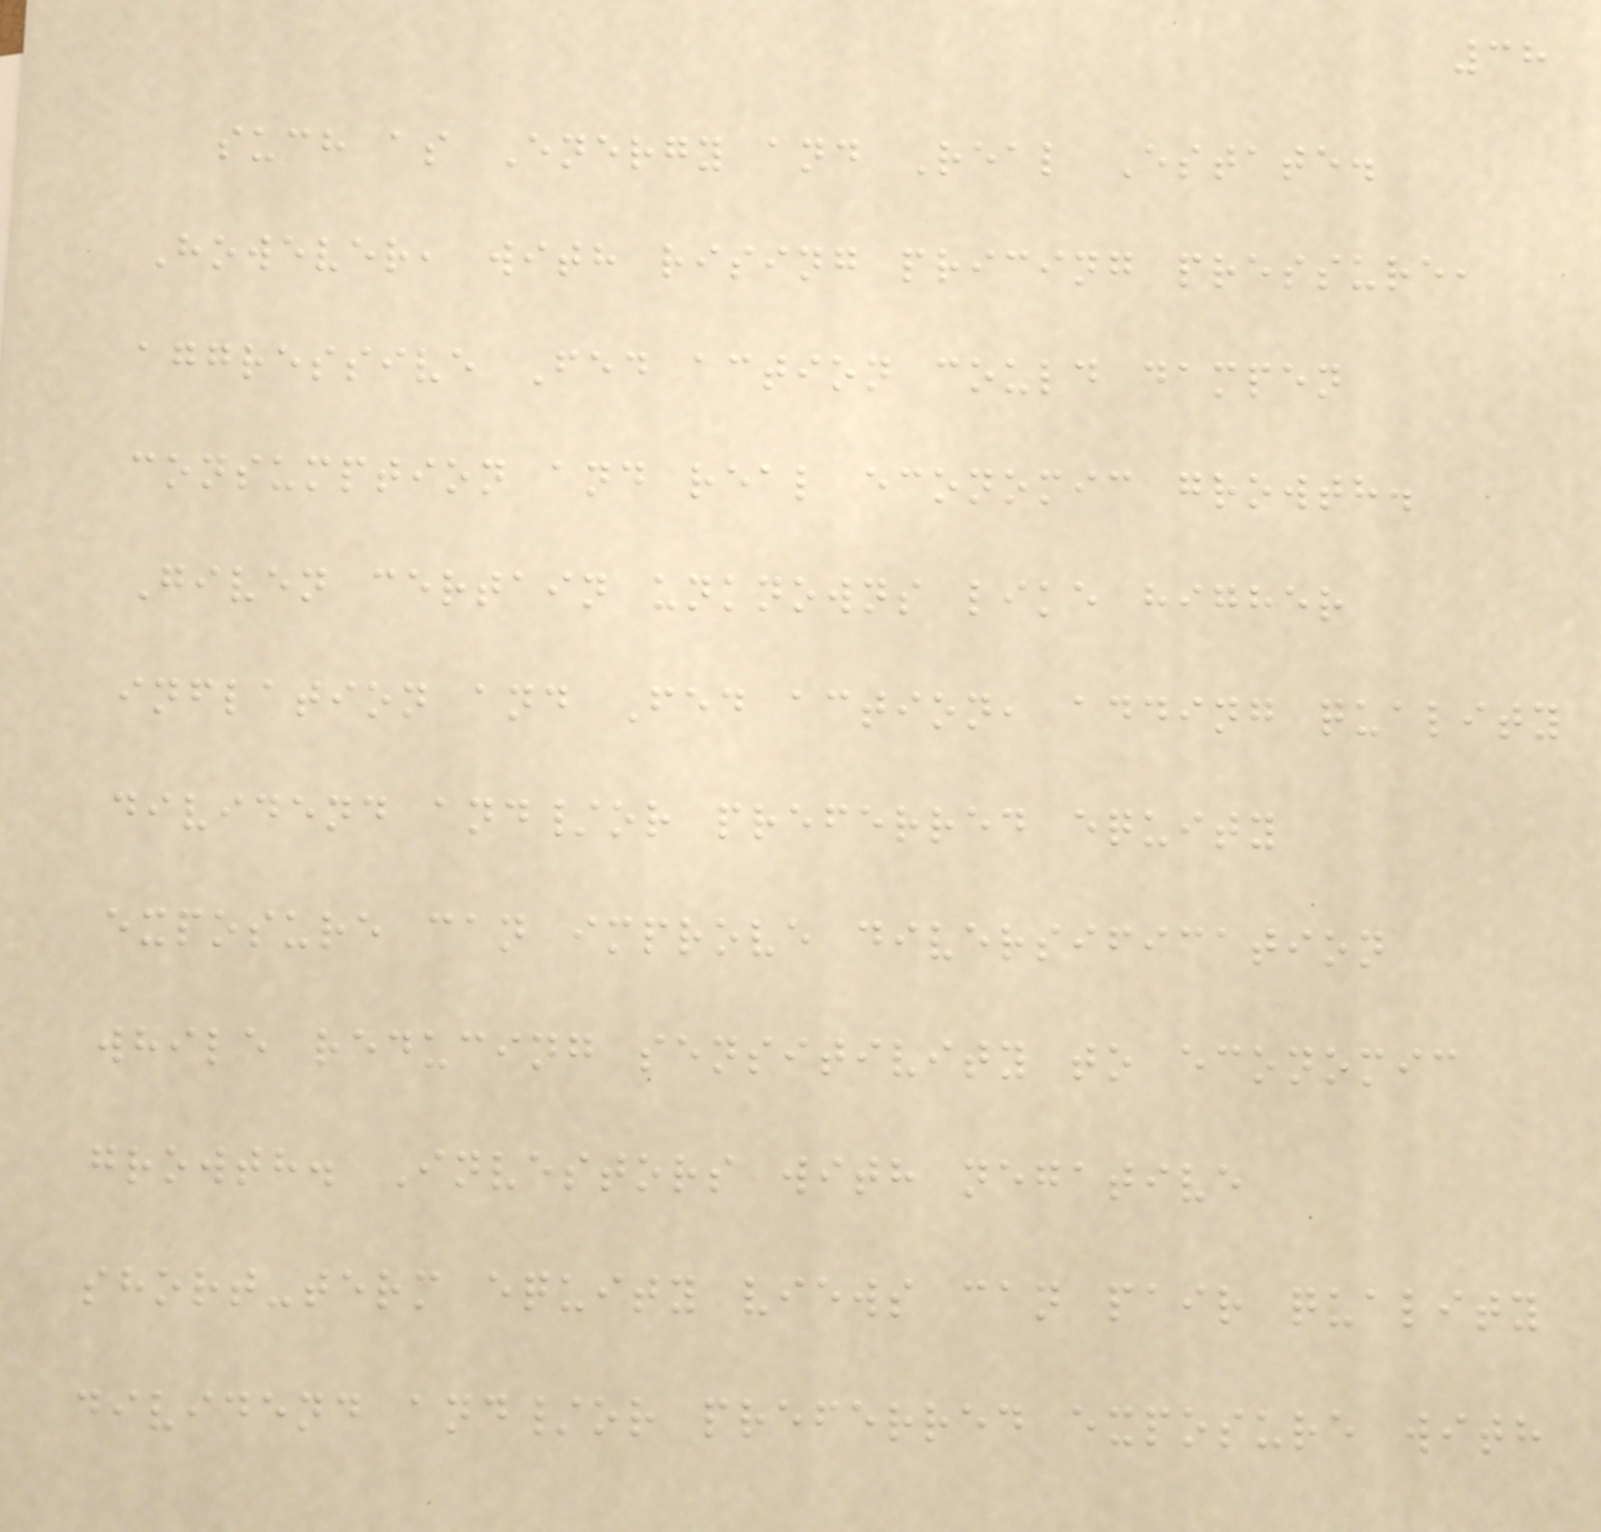38
such as Energy and Real Estate.
However, with rising pricing pressure,
aggressive Fed action could dampen
consumption and real economic growth.
Given certain unknowns like higher
inflation and Fed action, adding quality
dividend and/or preferred equity
exposure can improve diversification
while reducing sensitivity to economic
growth. Investors with negative
short-term equity views can pair quality
dividend and/or preferred exposure with
